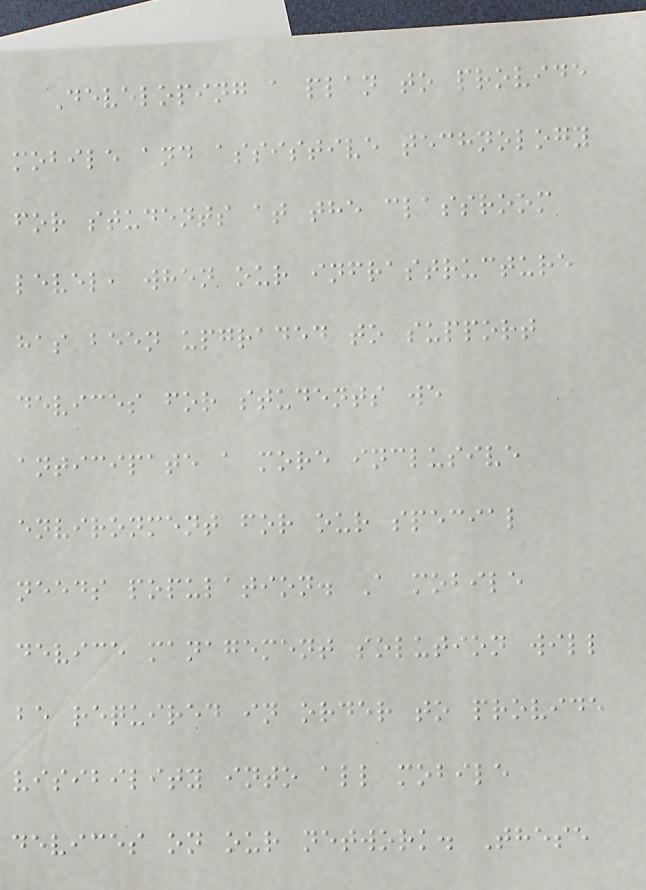Developing a plan to provide
mobile and assistive technology
for students at the classroom
level, when our infrastructure
has been upgraded to support
devices for students we
anticipate a more inclusive
environment for our special
needs population. A mobile
device management solution will
be required in order to provide
visibility into all mobile
devices on our network. These
